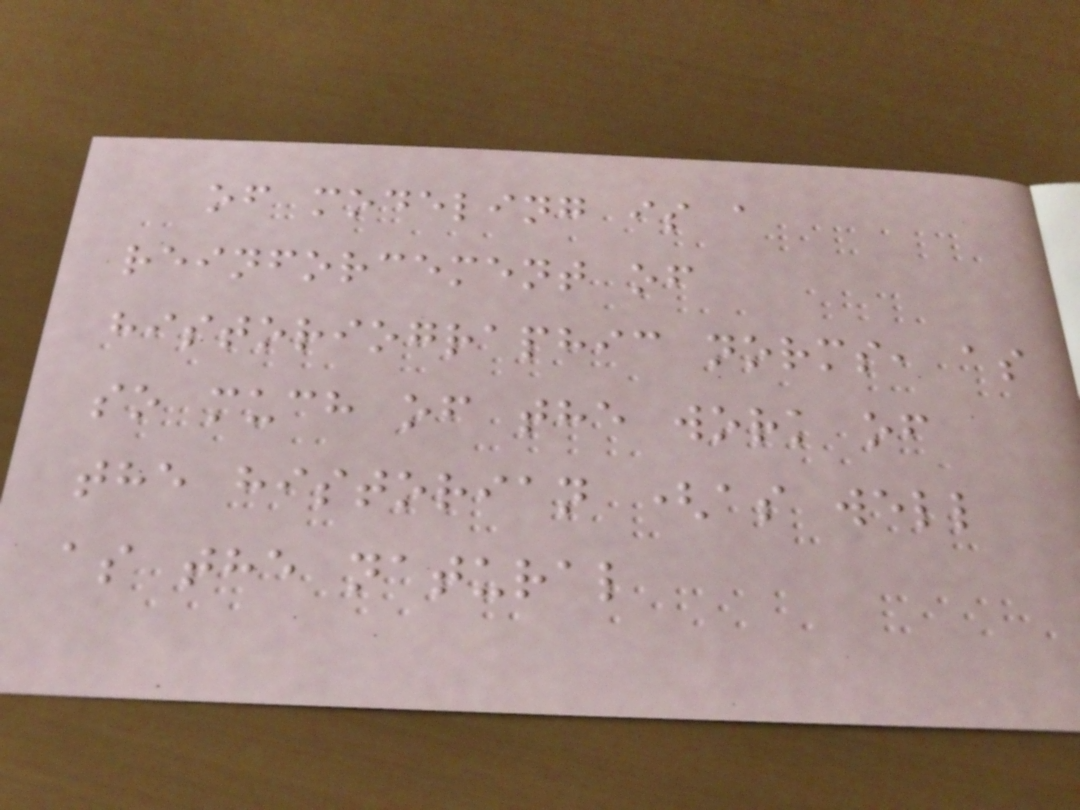of modeling is a
reinforcement of
historiographic norms, as
so much of the work of
the historian (as well
as the natural
